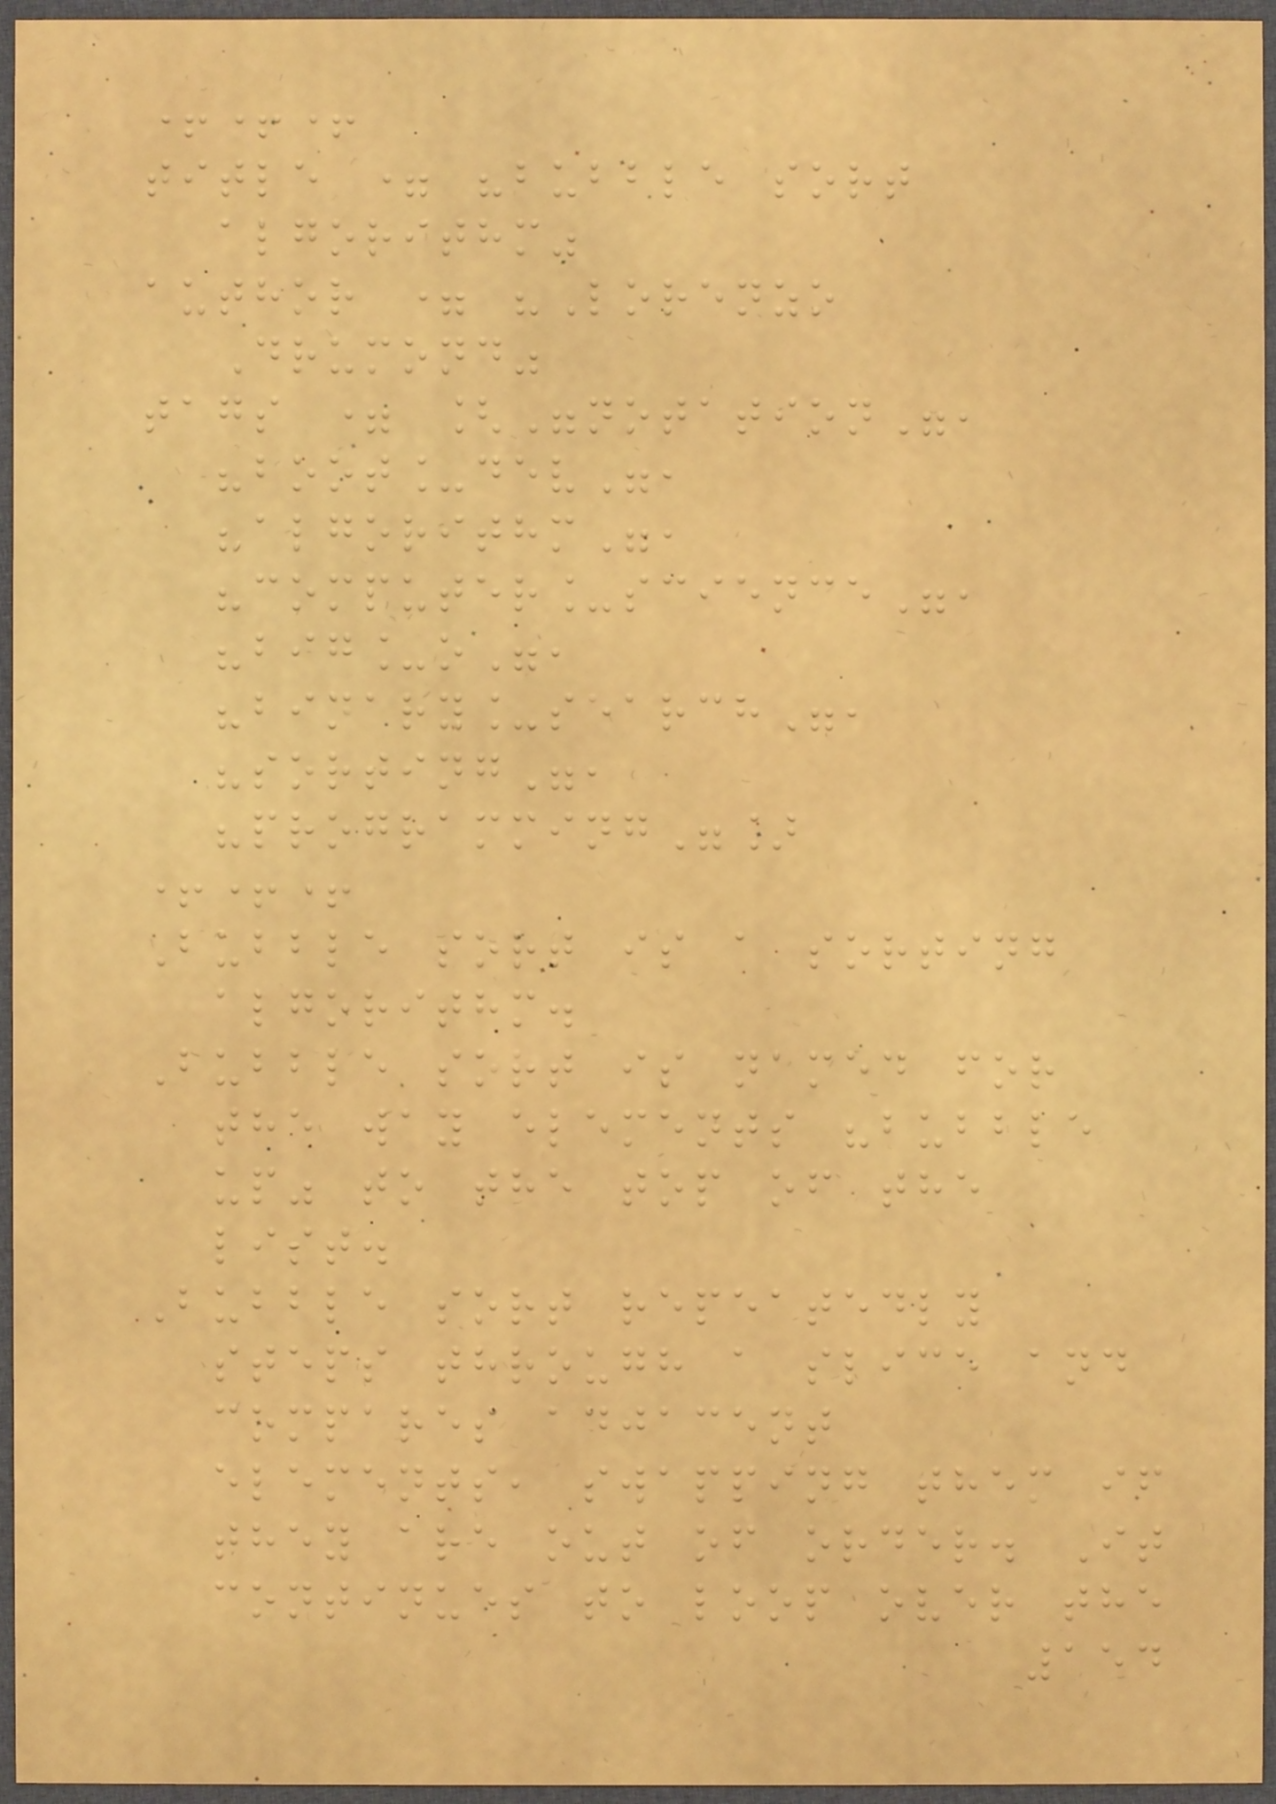+++
title = "bubble sort
algorithm"
author = "Lorenzo
Drumond"
tags = ["notation",
"boot_dev",
"algorithm",
"computer_science",
"big_o",
"binary_search",
"sorting",
"programming"]
+++
Bubble sort is a sorting
algorithm.
Bubble sort is named for
the way elements "bubble
up" to the top of the
list.
Bubble sort repeatedly
steps through a slice and
compares adjacent
elements, swapping them if
they are out of order. It
continues to loop over the
154
